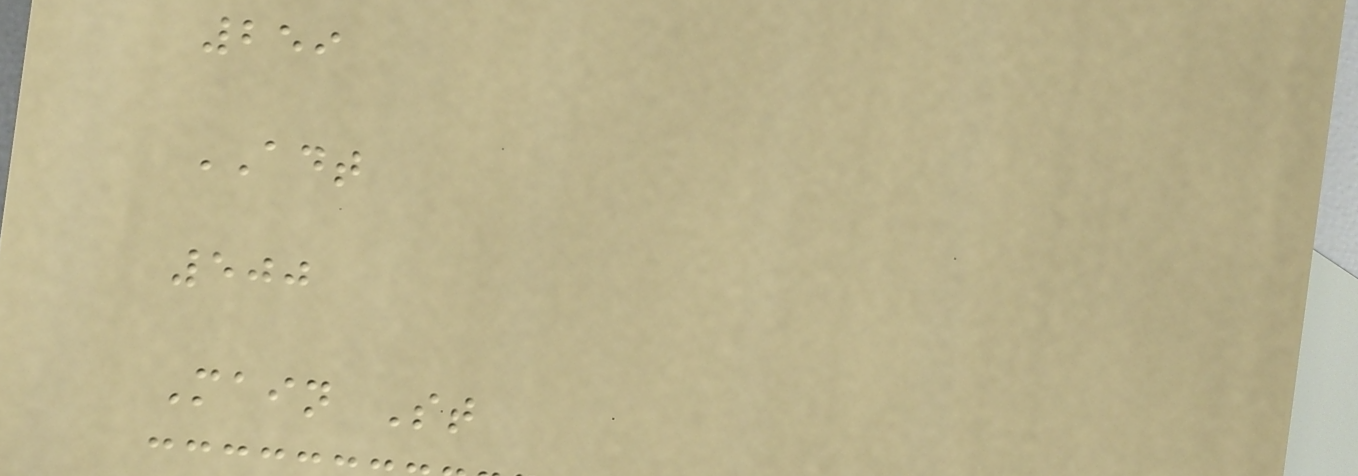259
ADT
500
Main St
